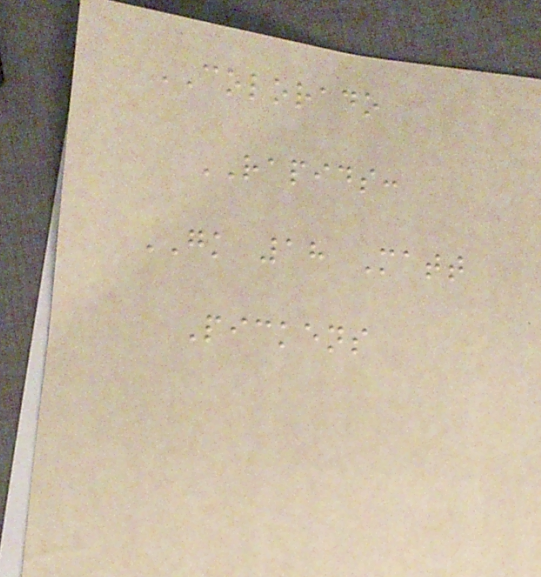COLORADO
RAPIDS:
GK 18 Matt
Pickens
